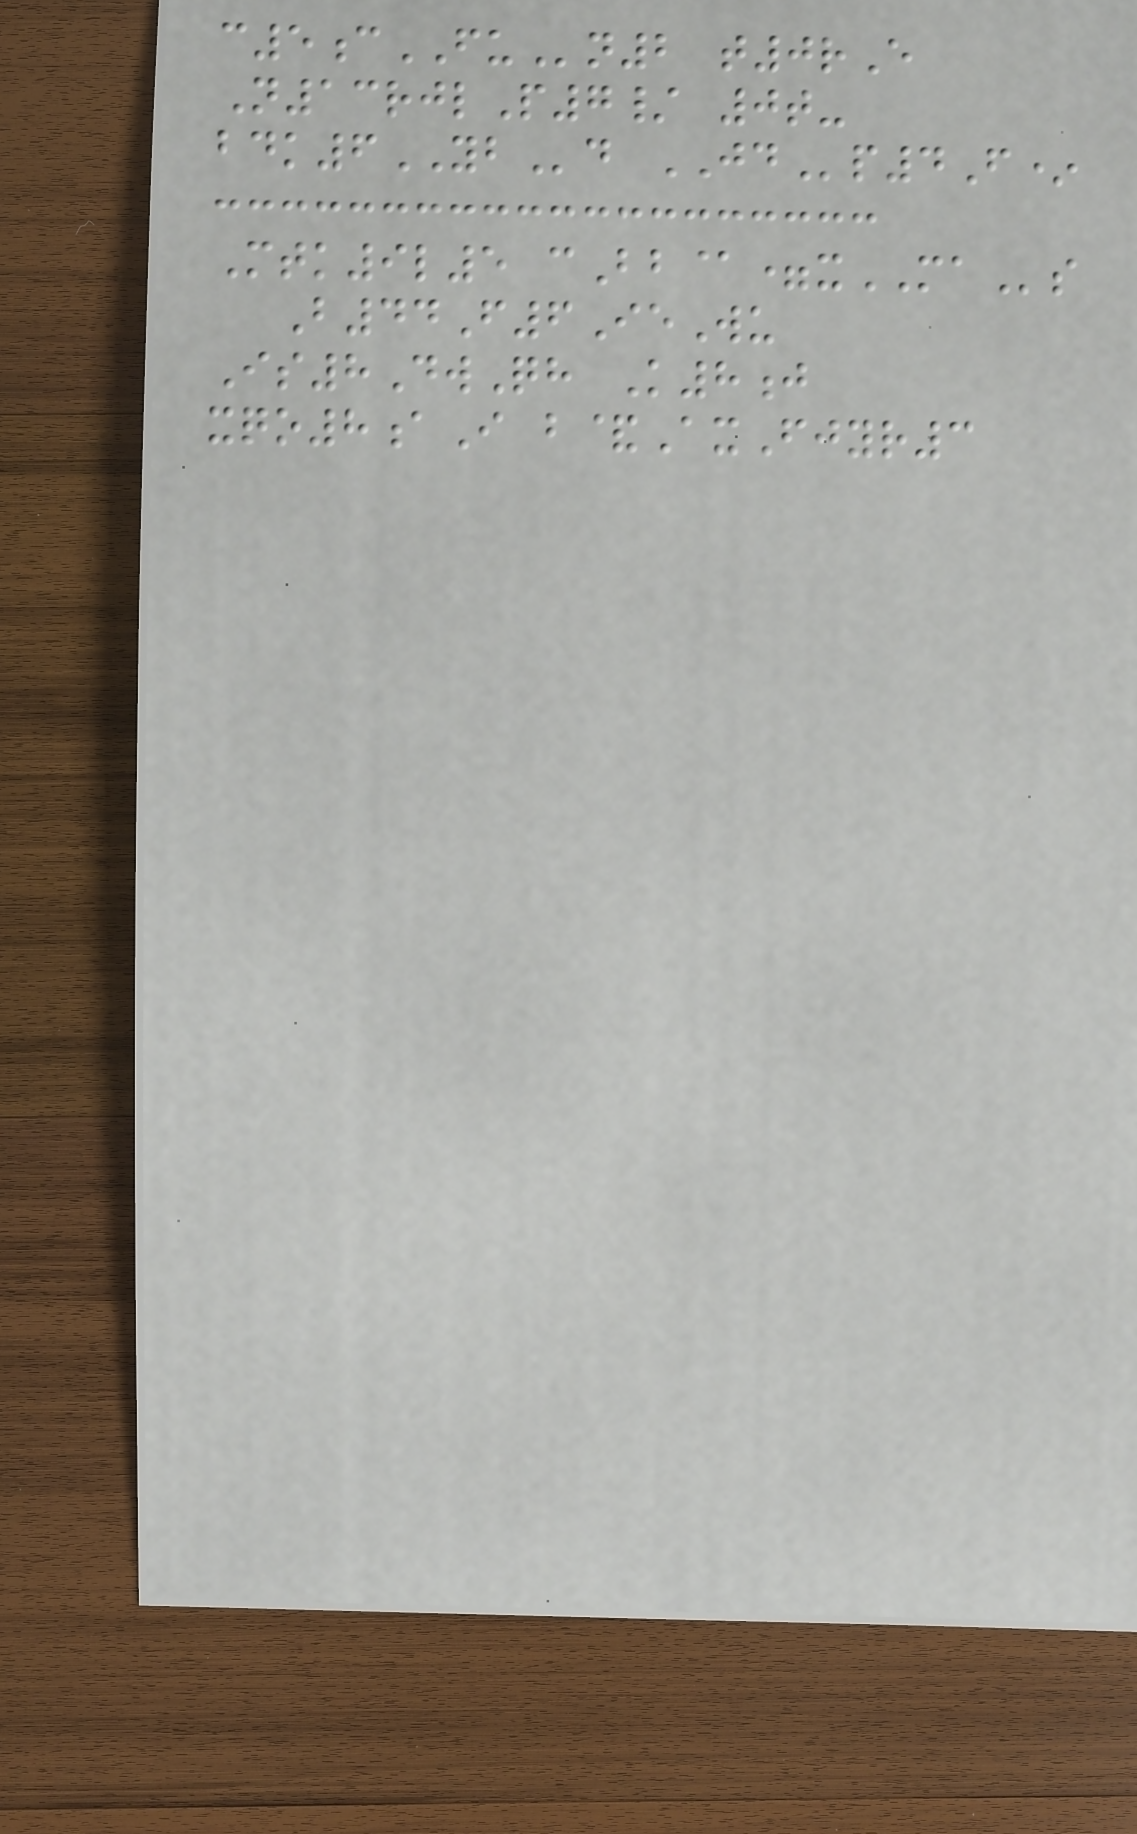c5cFUn2 t0rE
N13rjlP7/ 0t-
bdk6YBd JDp4F*
Mtk9l5 cBb@=xMAs
B44F6IeWu
Is8DwQh K8j
xqo8aI b&AxFjyr3
